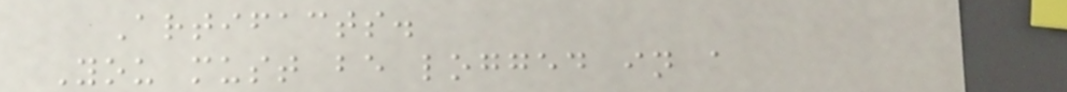Artifacts.
You must be logged in a
